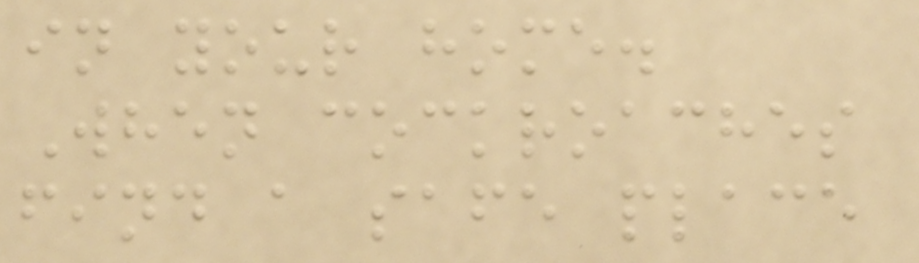in your home.
When cockroaches
find a safe place
